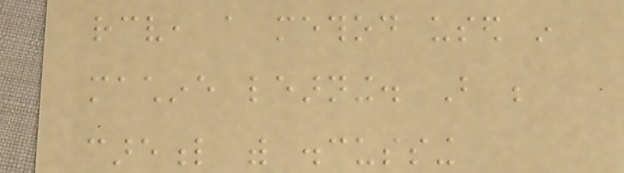receive, a method used in
machine learning. But be
careful with discussing
